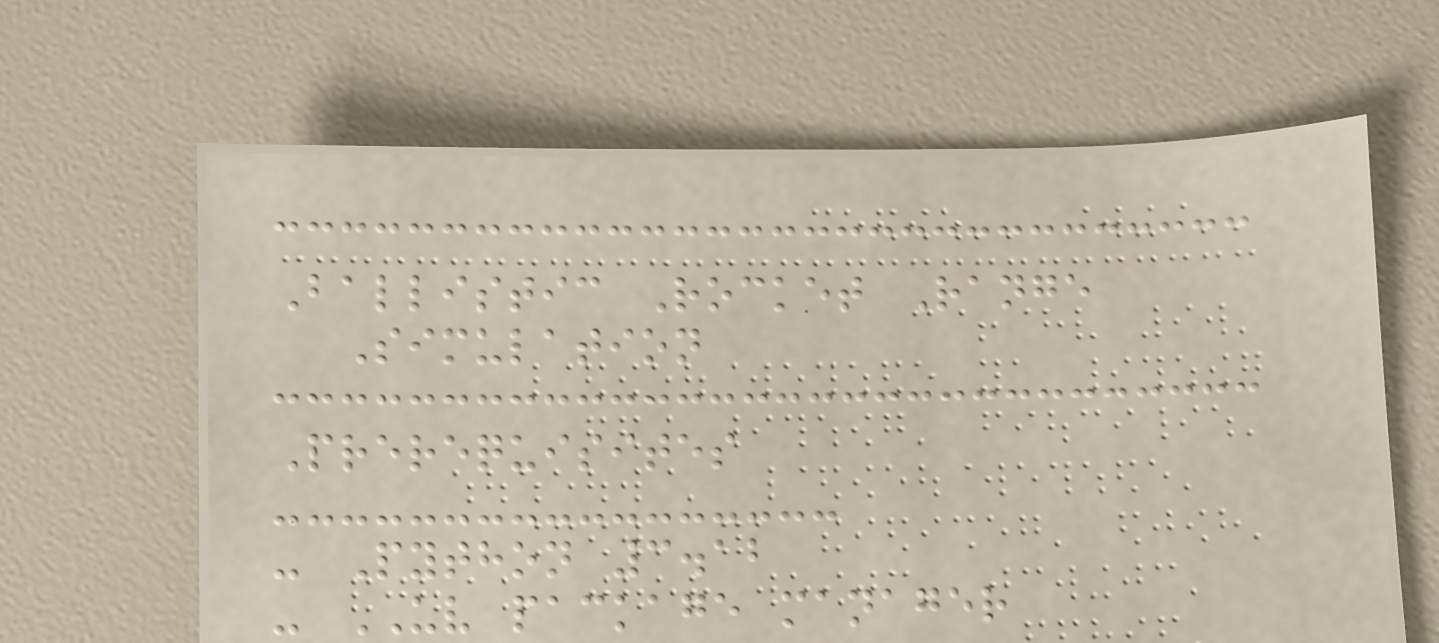Ballistic Rocket Range
Simulation
Prerequisites
- Python 3.12
- UV package manager
